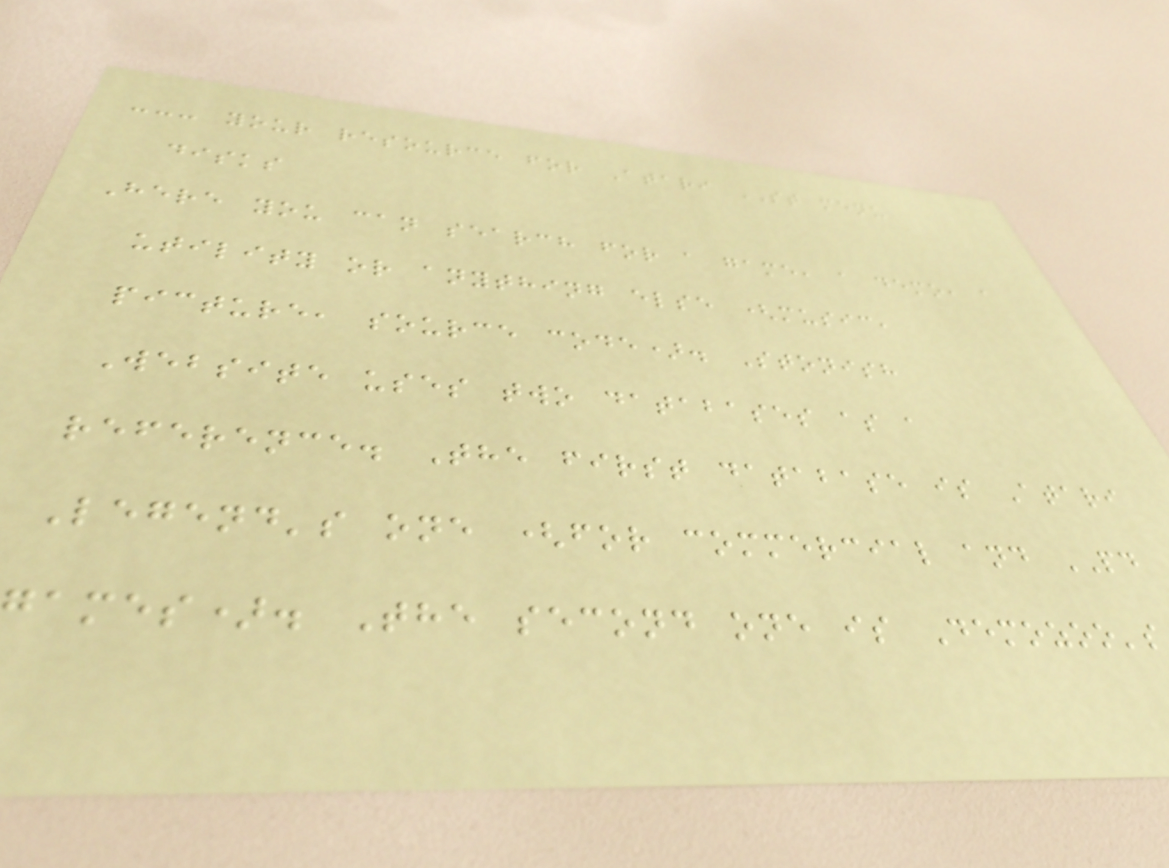--- your resource for Atari ST menu
disks
Here you can search for a game, a demo, a
utility or anything else (music,
picture, source code). Stonish
Website uses two databases as a
reference. The first database is Atari
Legend's one (for commercial and PD
games). The second one is Demozoo's
